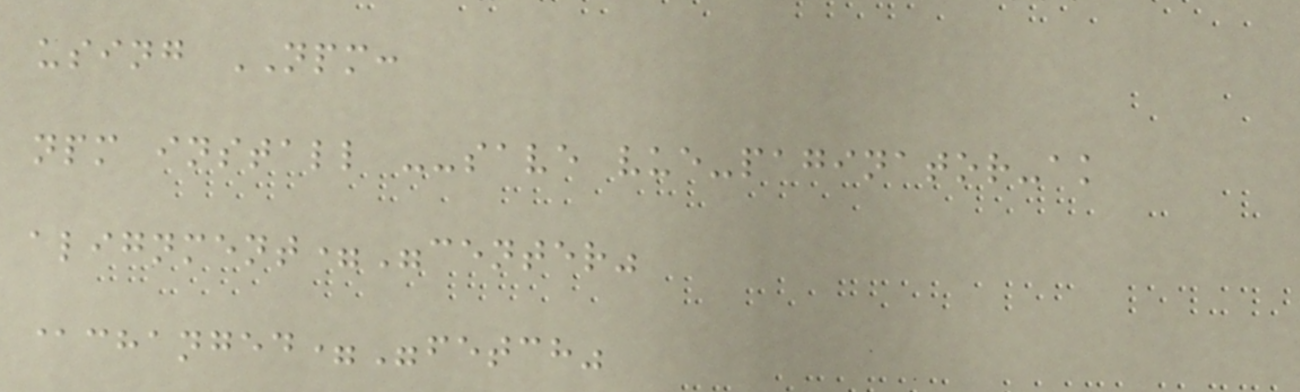using NPM:
npm install --save vue-paginator-ak
alignment="center"
@changed="fetch"
